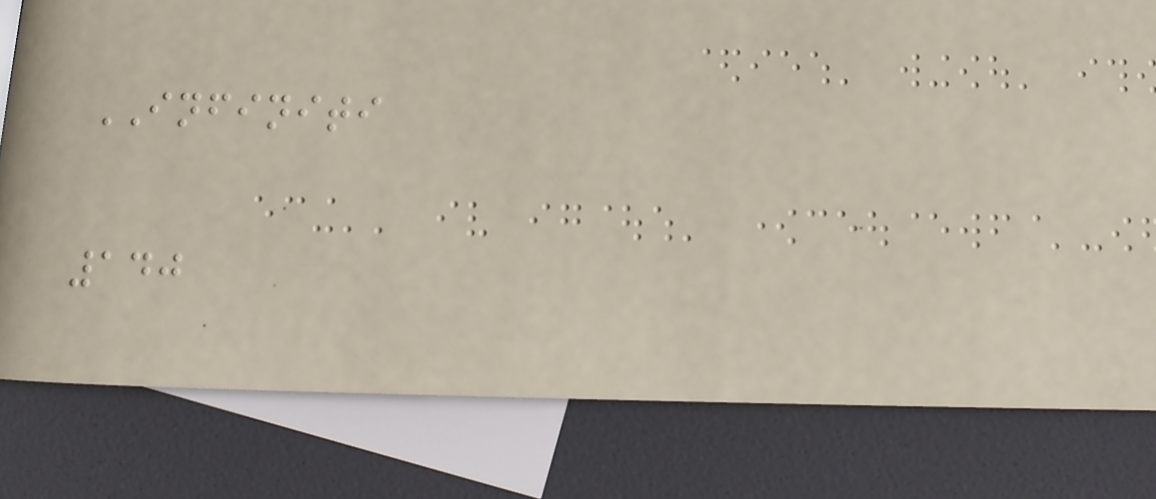INFINITI
140
